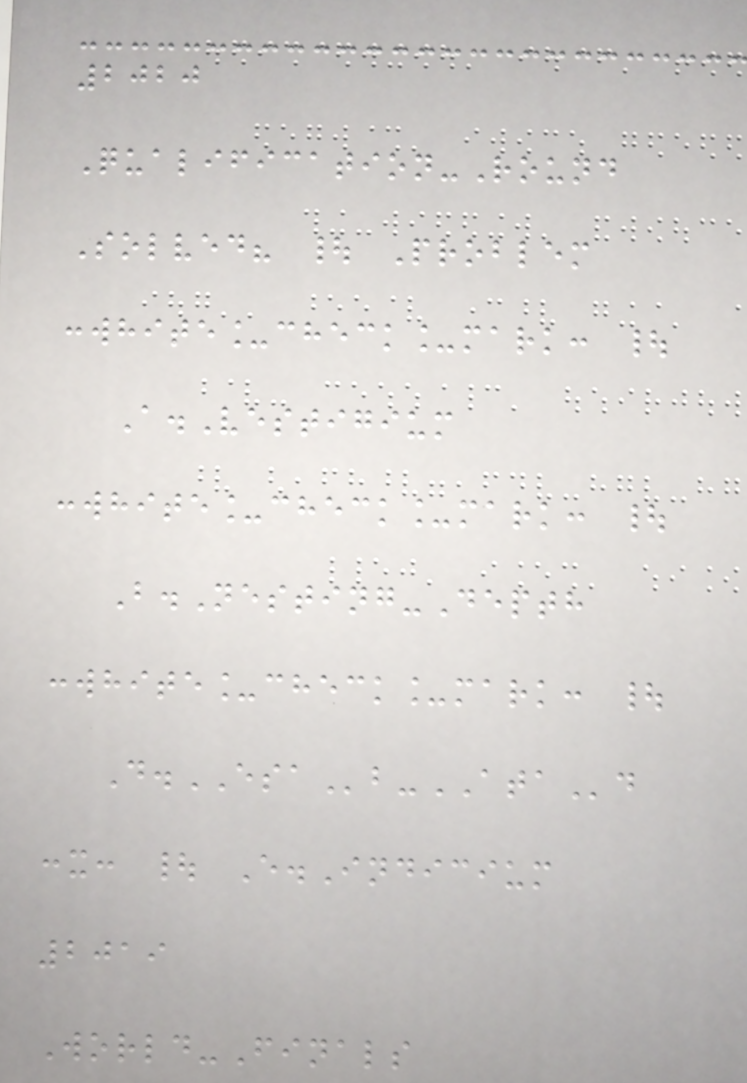2020
Qualification-Round
Solved? | Problem
:white_check_mark: |
A.Vestigium
:white_check_mark: |
B.Nesting-Depth
:white_check_mark: |
D.ESAb-ATAd
:x: | E.Indicium
2019
World-Finals
